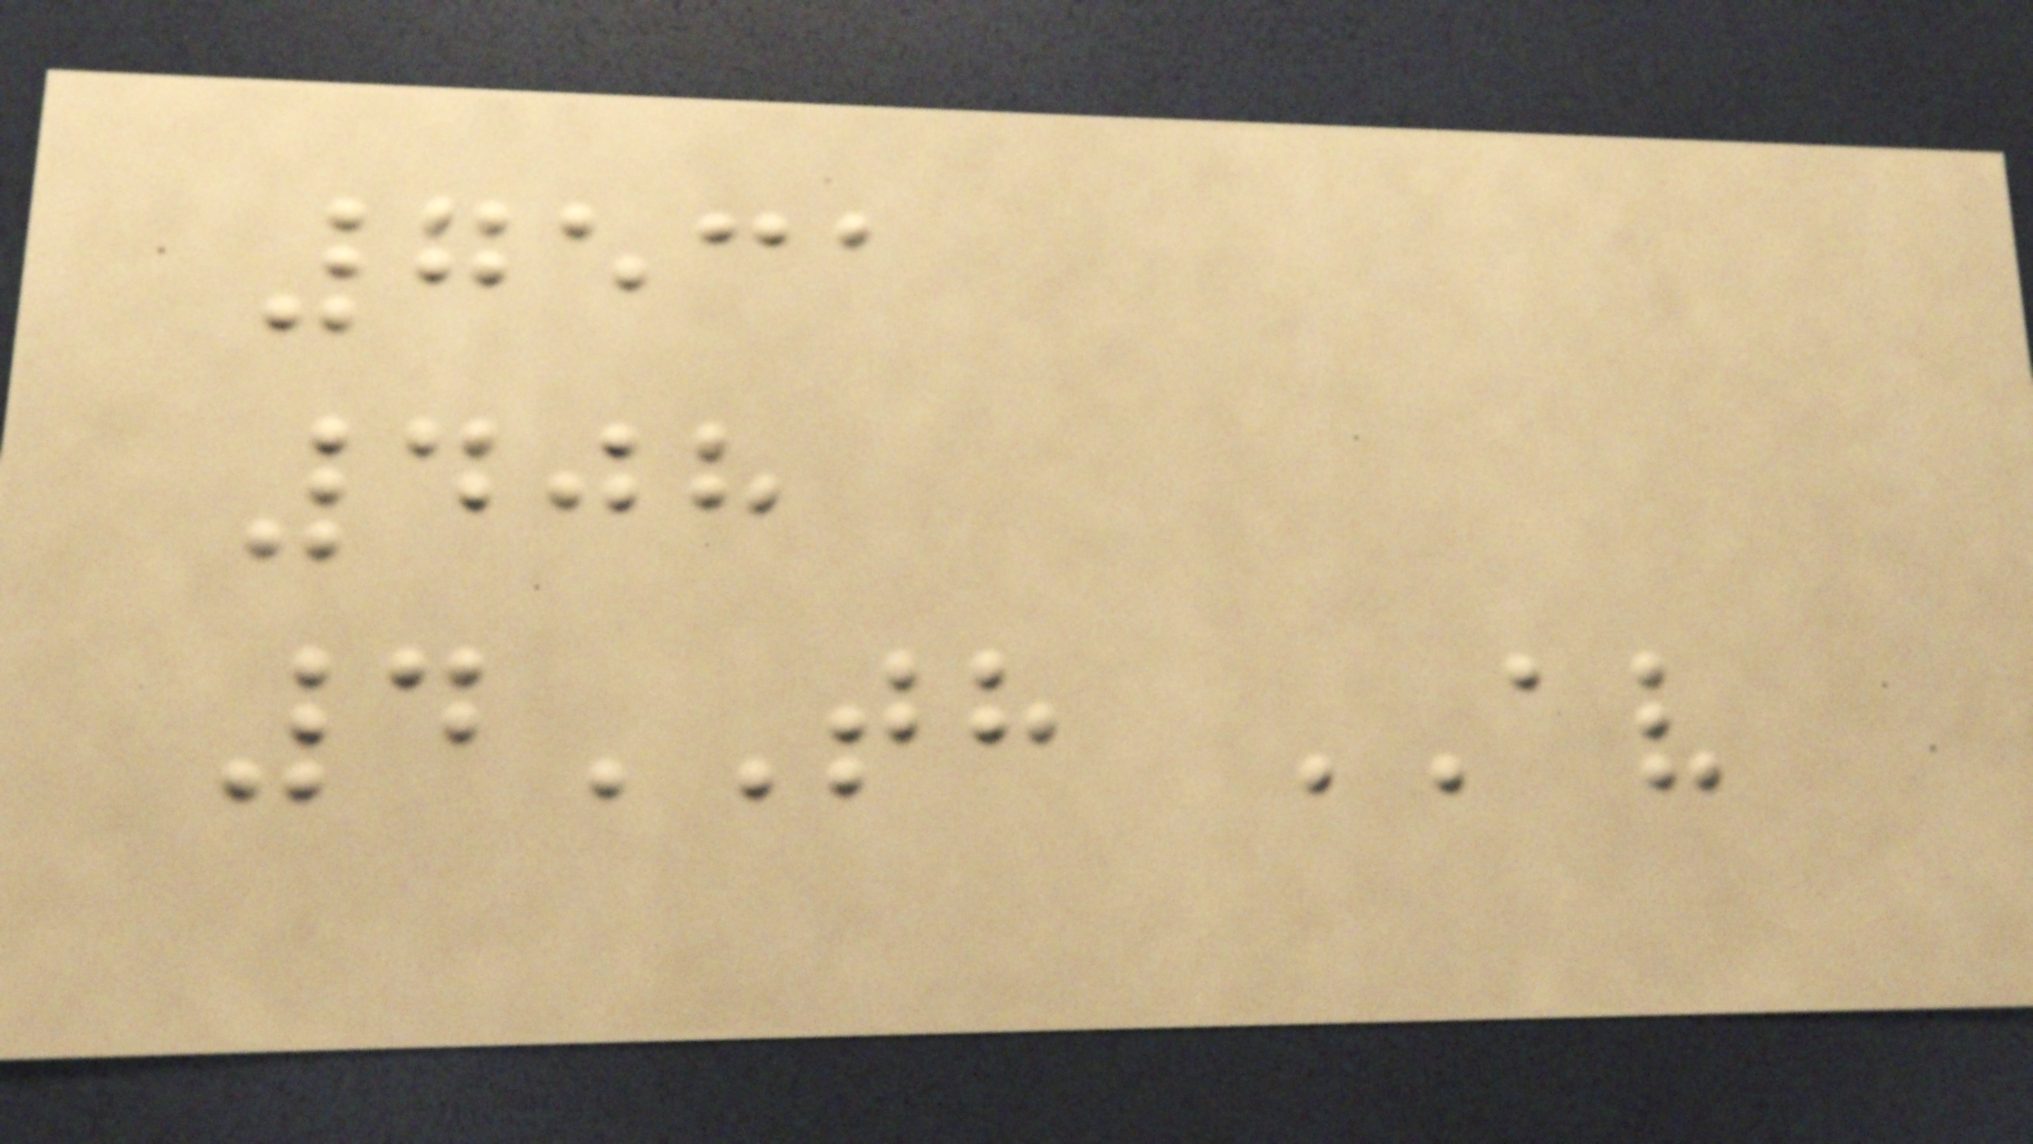7531
408
4TH AV
